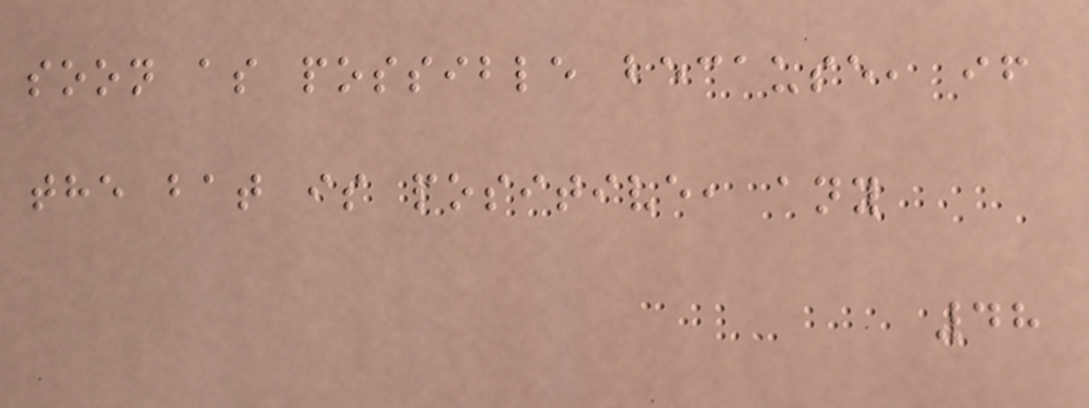soon as possible because, if
the bat is positive, any
48
